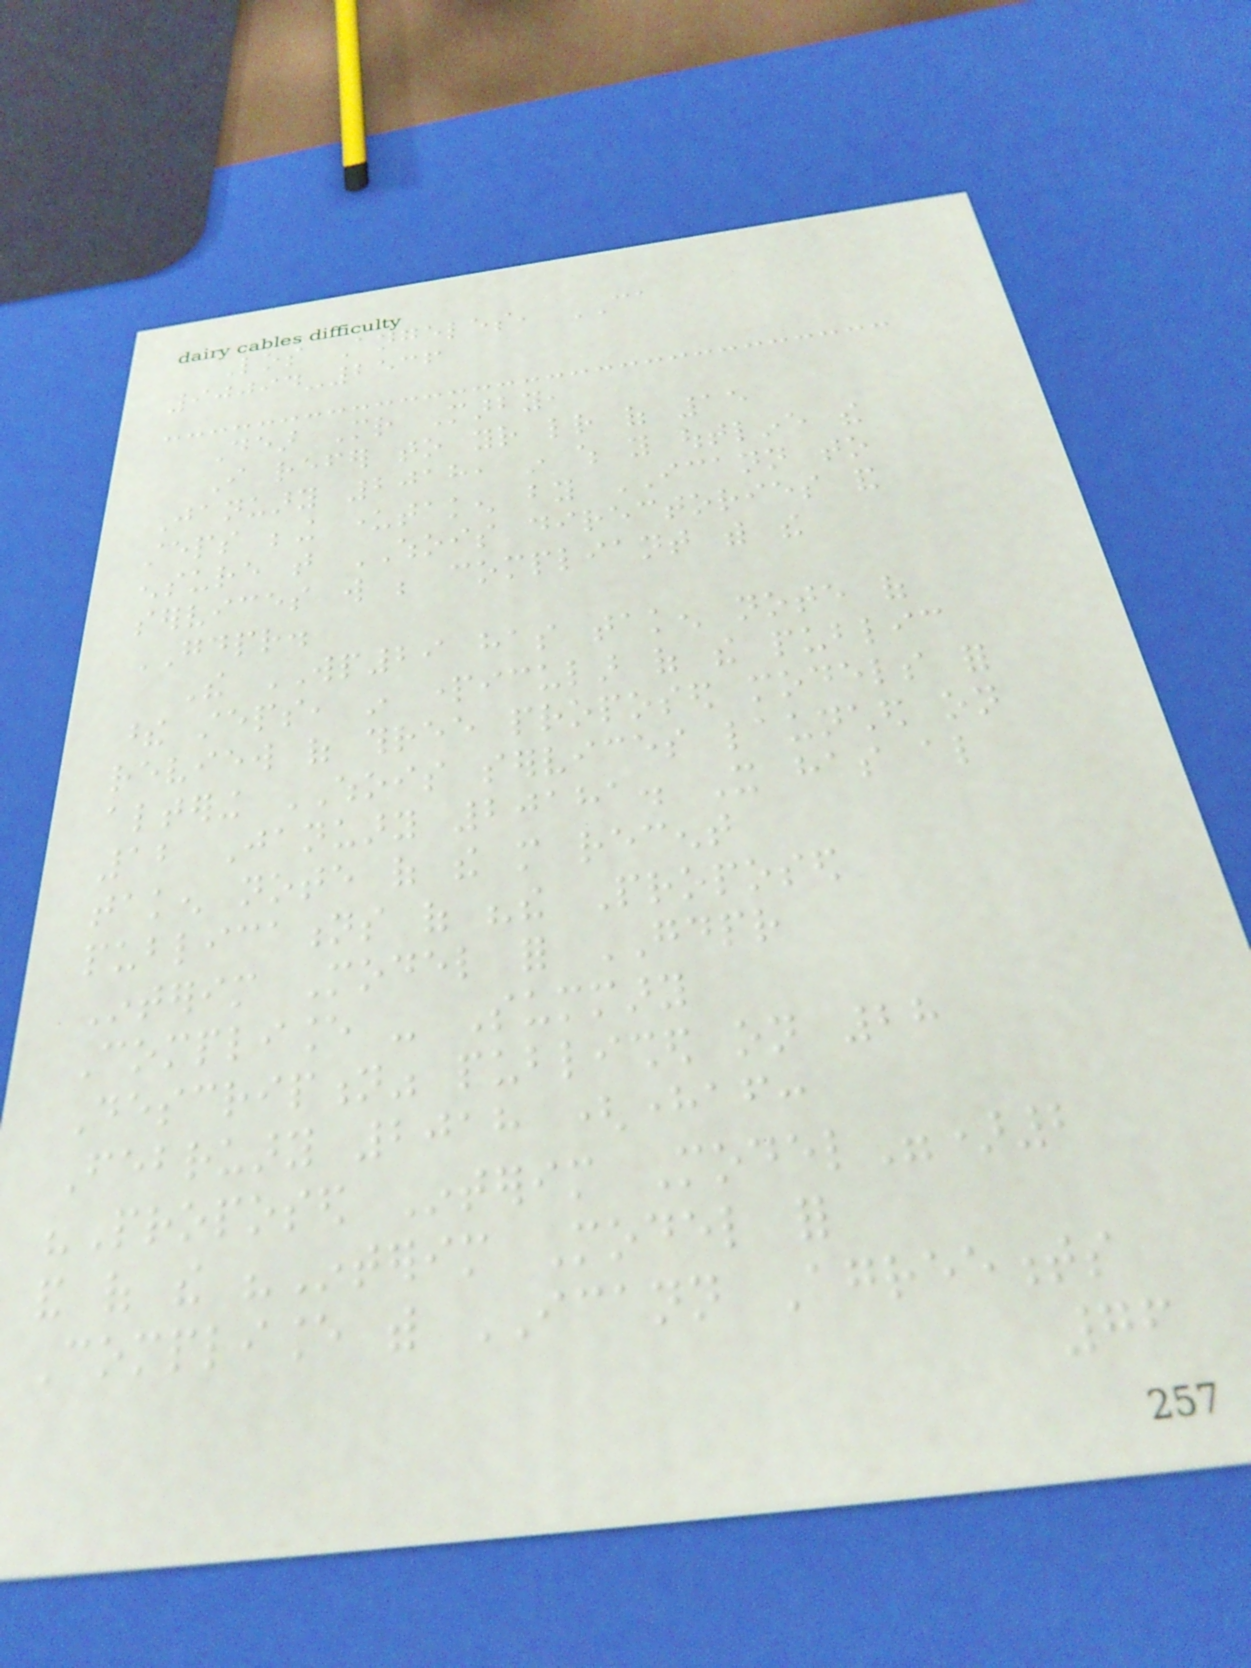Los Angeles, CA
90094-2536
Dear Mr Marby,
I refer to your letter of 15
January 2018, in which you outline the
steps being undertaken by ICANN to
ensure that WHOIS directories and
services will be compliant with the
GDPR.
The WP29 has taken note of
these steps, in particular of the public
review of three proposed models for
altering WHOIS services launched on
12 January 20181. It has also
taken note of the more recent
publications of "the Proposed
Interim Model for GDPR
Compliance - Summary
Description" published on 28
February 2018 (hereafter:
"Proposed Interim Model")2
and of the "Interim Model for
Compliance with ICANN Agreements
76
